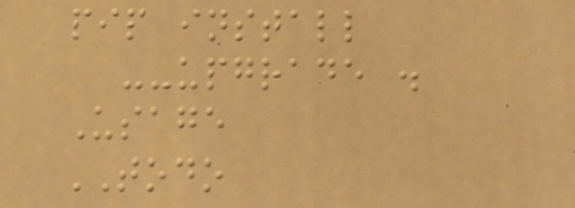pip install
--upgrade .
Usage
TODO
